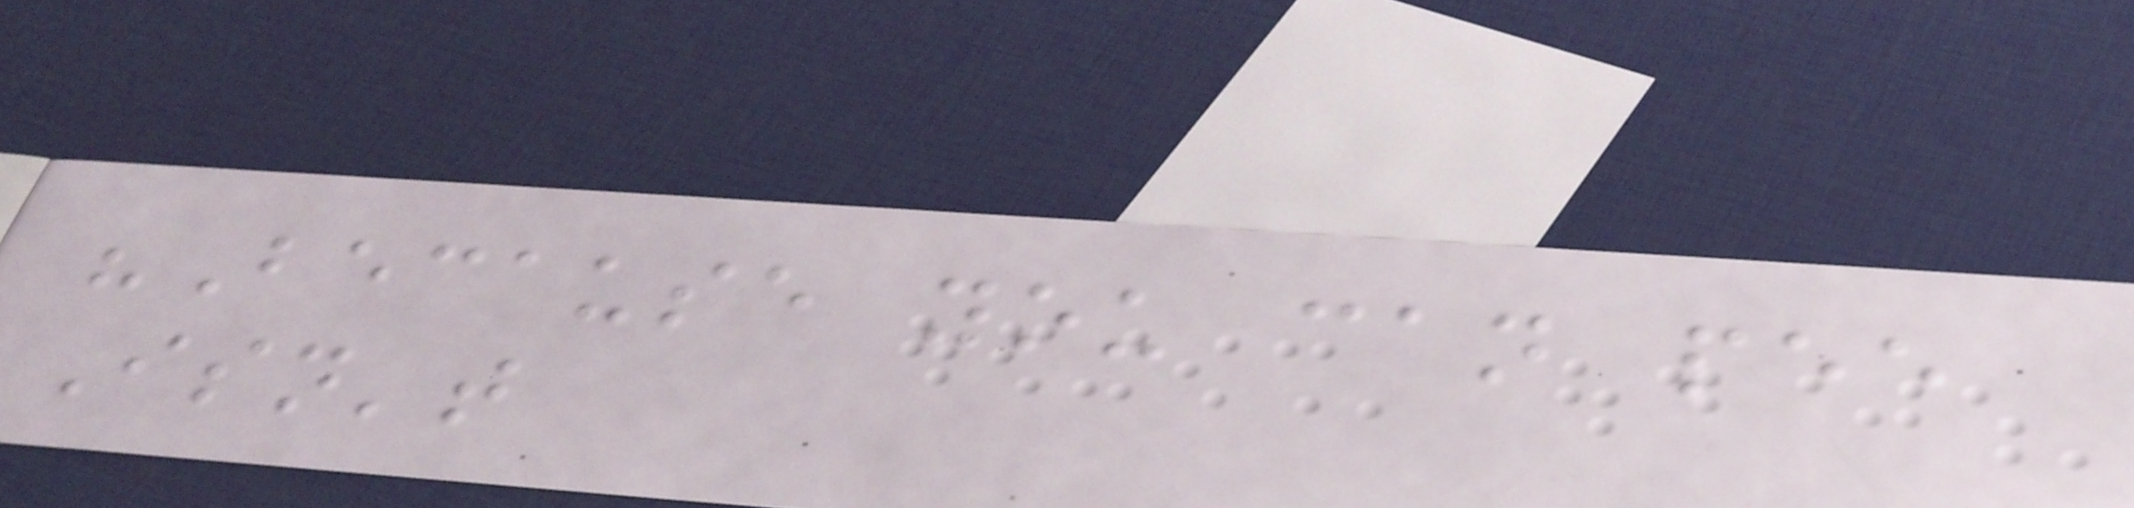"Because you can pee
Isn't
